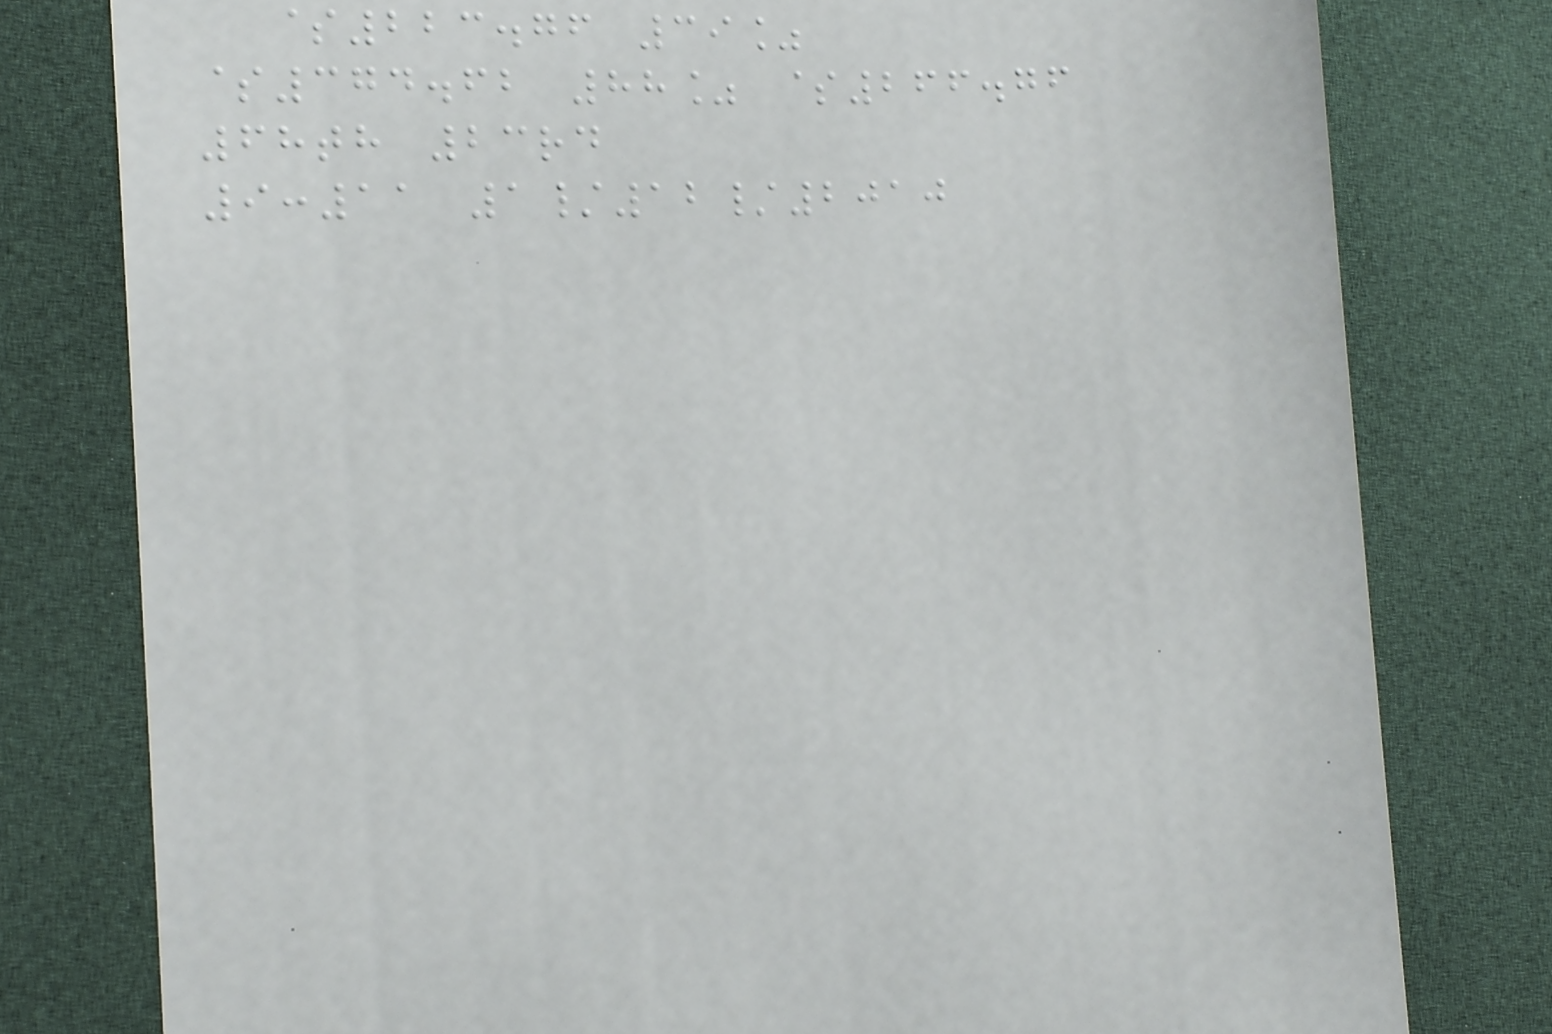$223.76 39%
$374.62 88% $266.76
68th 23rd
9:11 1/12/2010
